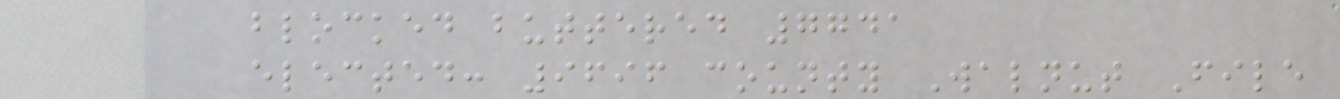blocked buttered 7741
elected: 9696 county Walnut File
